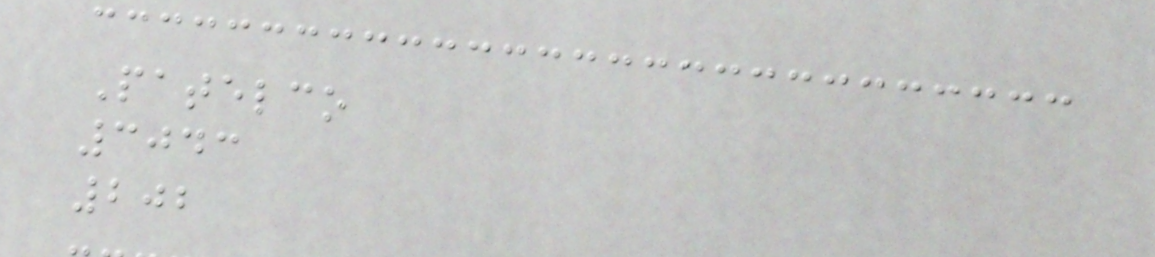Patelco
3043
202
